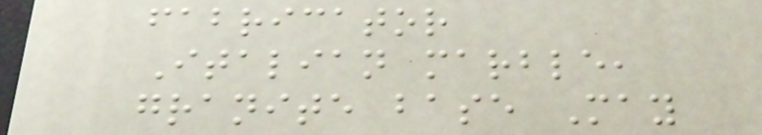fabricator
Italian marble,
granite base May
